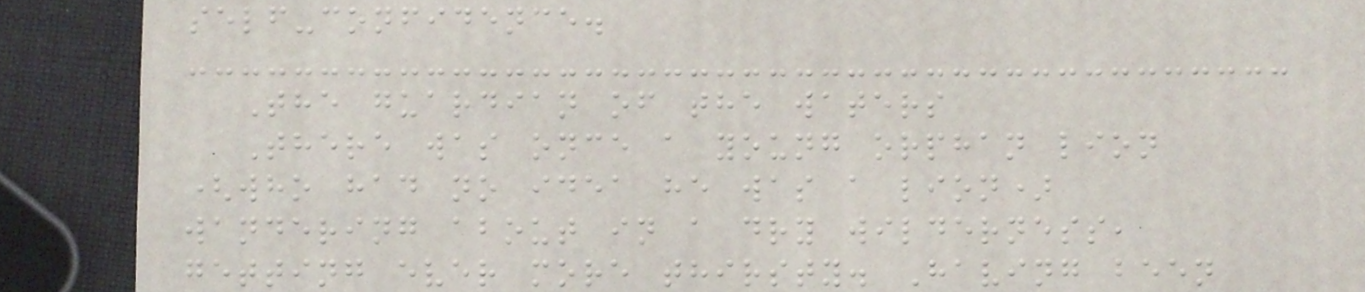self-confidence.
The guardian of the waters
There was once a young orphan lion
(who had no idea he was a lion)
wandering about in a dry wilderness,
getting ever more thirsty. Having been
